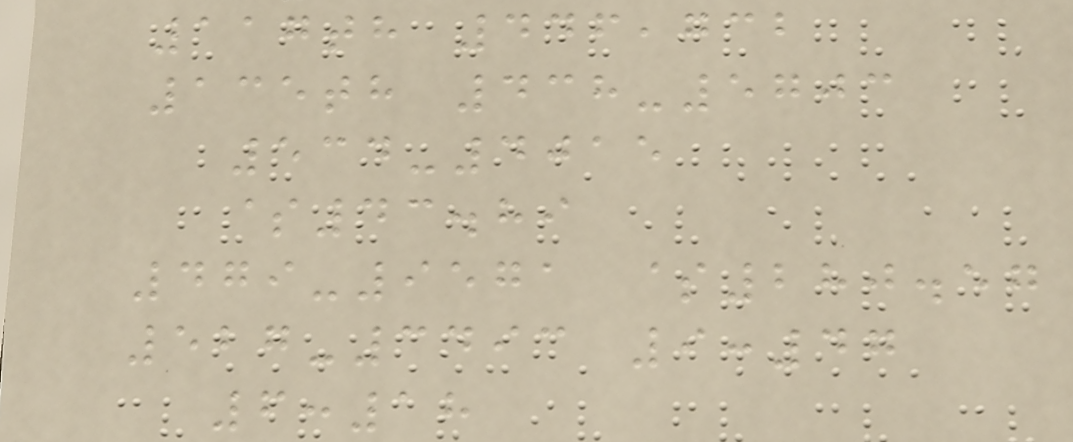117th 446,732
135th 438-5703
534-4015
$43.89
479-9571 $280.57
527-3493 9:47
6:18
